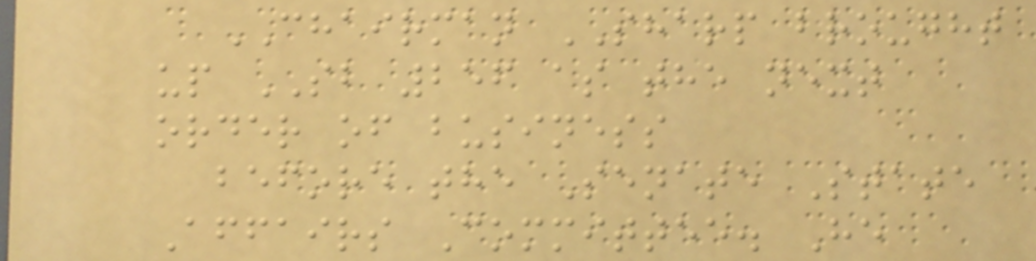CHAIRMAN SHARP brought
up SB 256 as the next
order of business
before the Senate State
Affairs Committee. He
